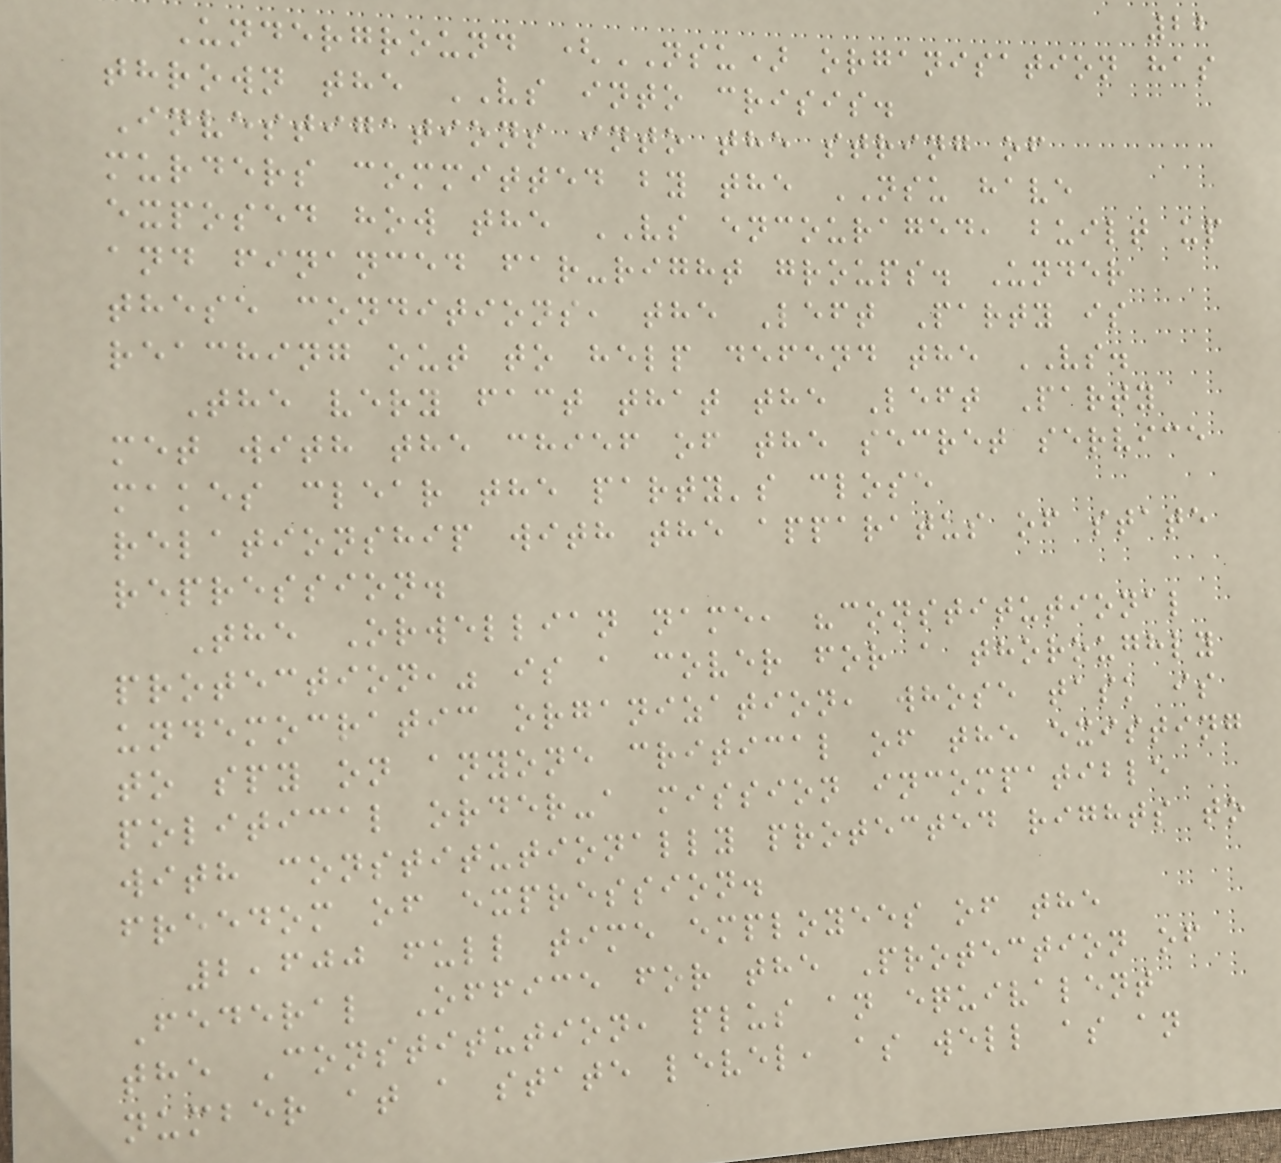22
Underground (NSU) organisation has
thrown the VS into crisis.
Investigations into the string of
murders committed by the NSU have
exposed how the VS encouraged, built up
and financed far-right groups. Under
these conditions, the Left Party is
reaching out to help defend the VS.
The very fact that the Left Party
met with the chief of the secret service
makes clear the party's close
relationship with the apparatus of state
repression.
The Orwellian name, "constitutional
protection," is a cover for a thoroughly
undemocratic organization, whose task is
to spy on anyone critical of the existing
political order-a mission incompatible
with constitutionally protected rights to
freedom of expression.
2,600 full time employees of the
Federal Office for the Protection of
the Constitution, plus an equivalent
number at a state level, as well as an
